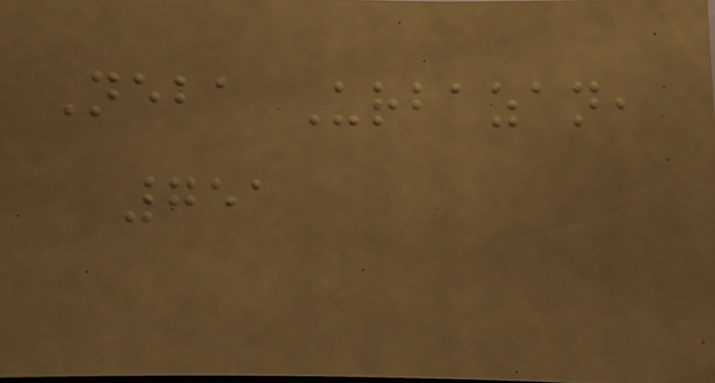Neba Urbazan,
751
